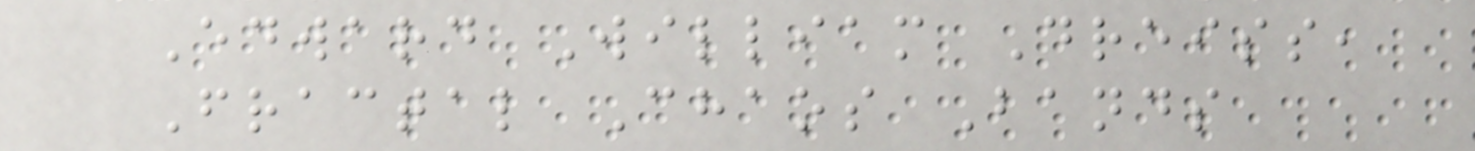Edward William Dreiss,
Fractal Chaos Bands
